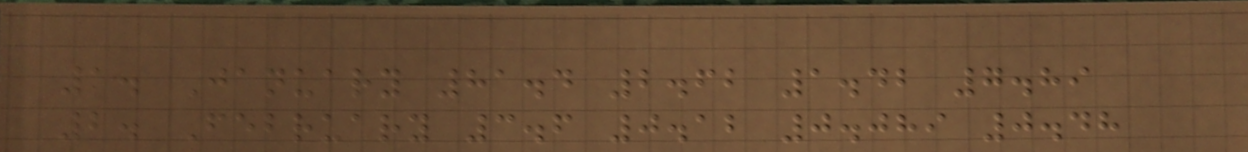1. January 81.4 2.62 1.42 7.89
2. February 3.6 0.12 0.089 0.48
